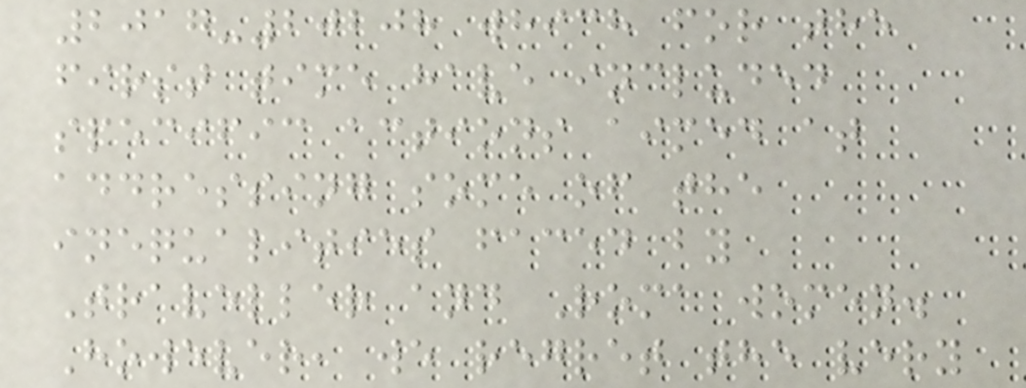2017-20208 which for the
first time have included
specific actions aimed at
addressing some of the
inequalities faced by
Traveller and Roma women.
However, we regret the very
